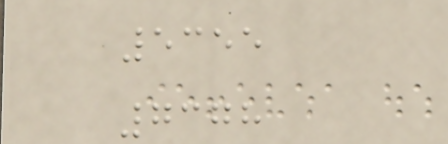5355
7378
